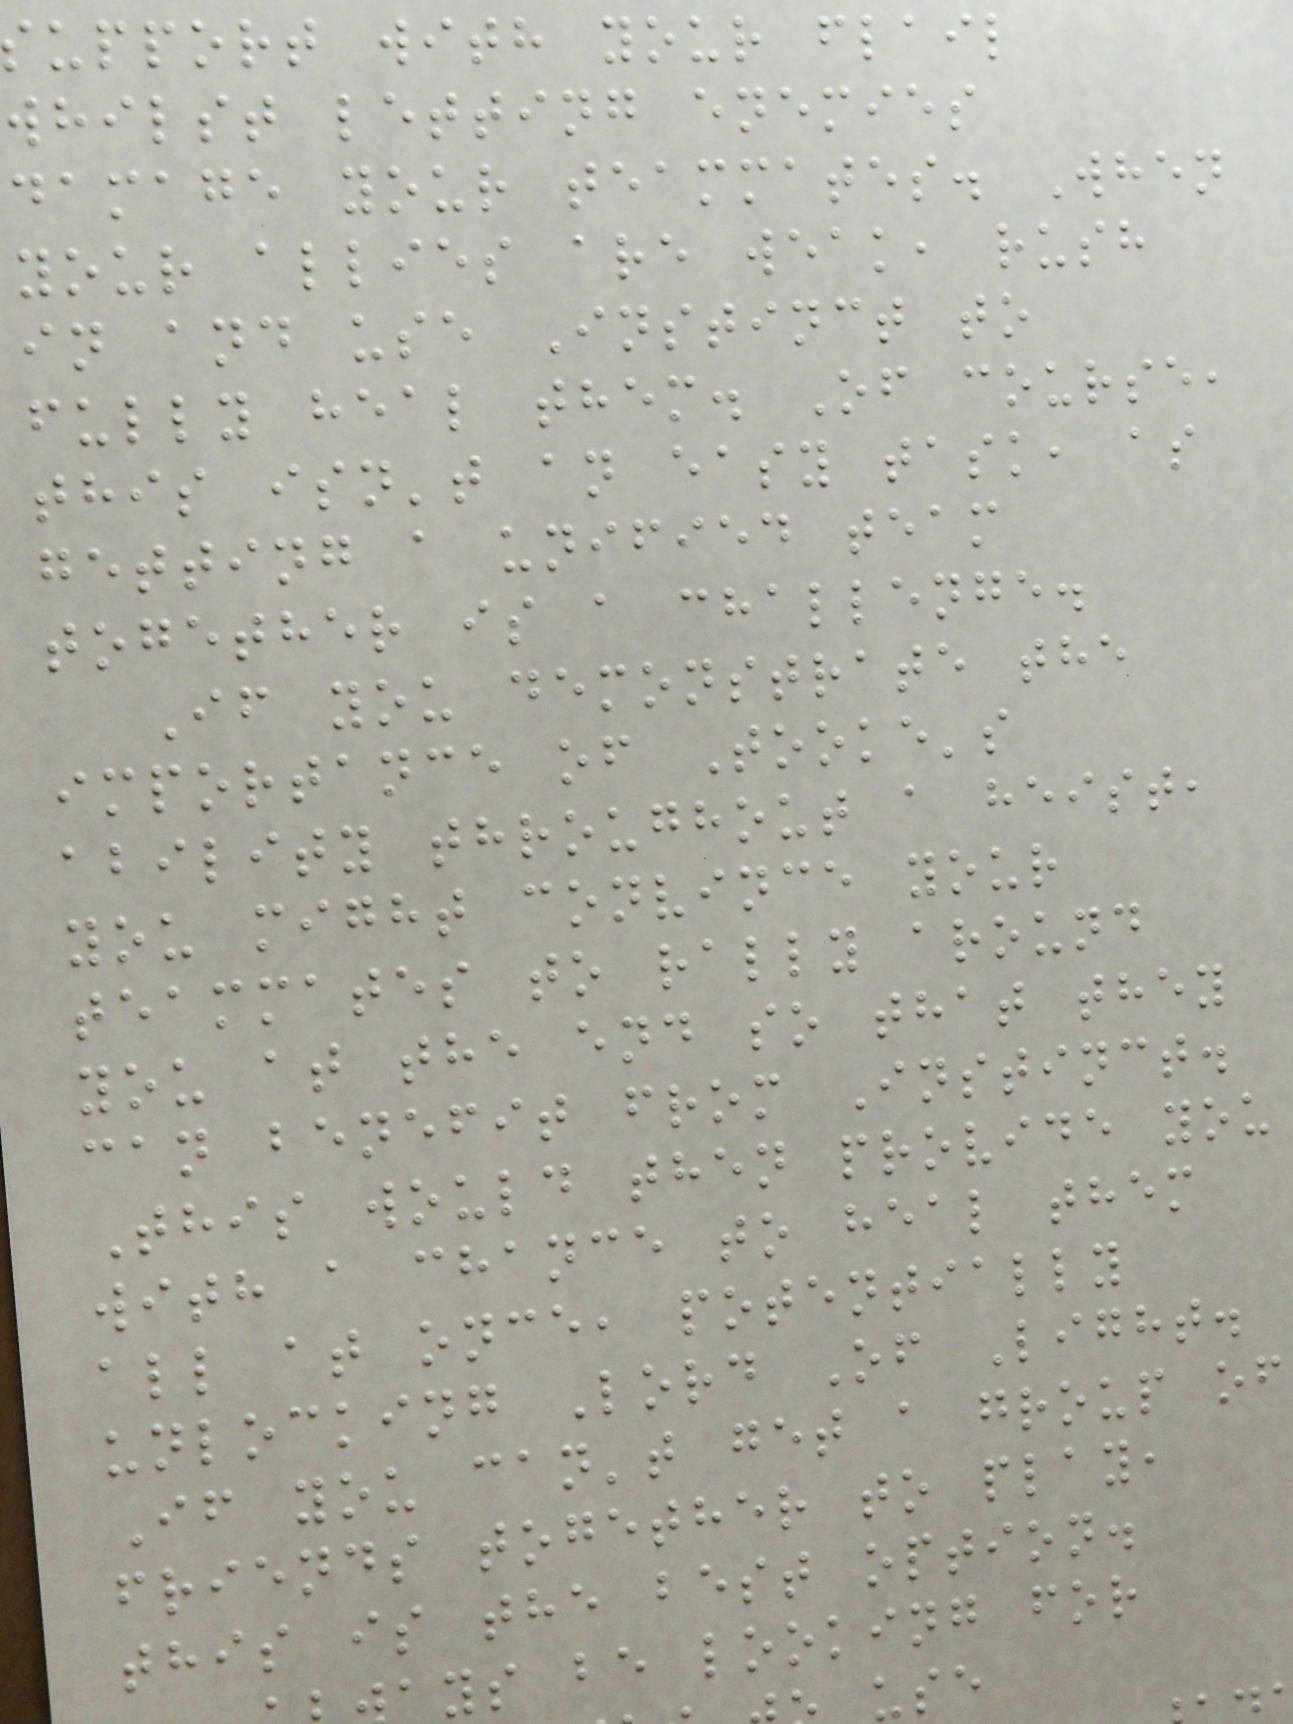upport with your flail
whilst letting enemies
damage your teammates. When
your allies are weak, rush
in and use Instinct to
fully heal them. Of course,
this isn't an easy task, as
getting a unified team
together is a challenge.
If you demonstrate the
importance of Tooke's
ability throughout a heist,
you might convince your
teammates to rally around
you at the end so that they
can benefit from Instinct.
This would then provide you
with a chance to heal them
all at once, potentially
unlocking Lord Of Light.
If you can't get a group of
friends together to play,
this is the best option.
ys be looking for
